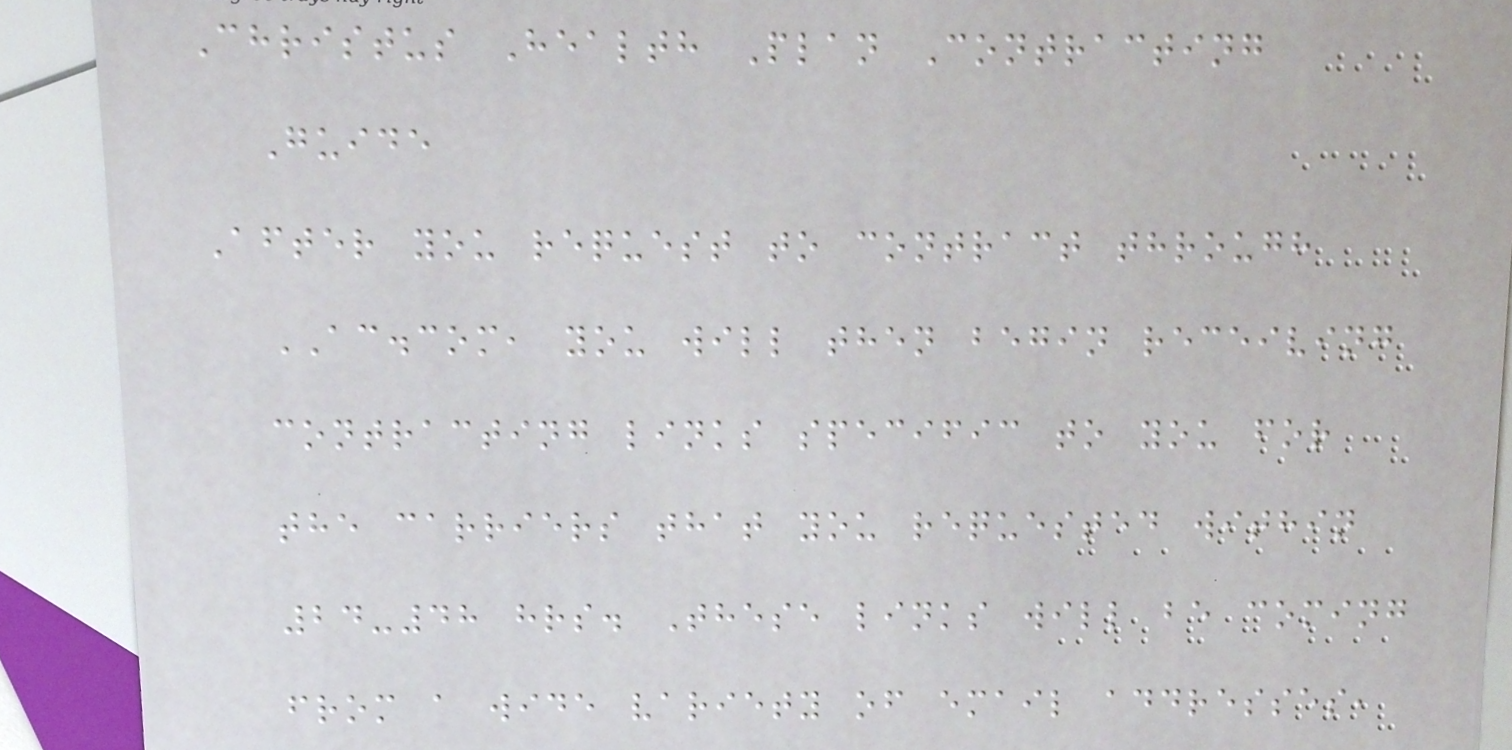Christus Health Plan Contracting
Guide
After you request to contract through
AC.com, you will then begin receiving
contracting links specific to you for
the carriers that you requested within
24-48 hrs. These links will be coming
from a wide variety of email addresses,
